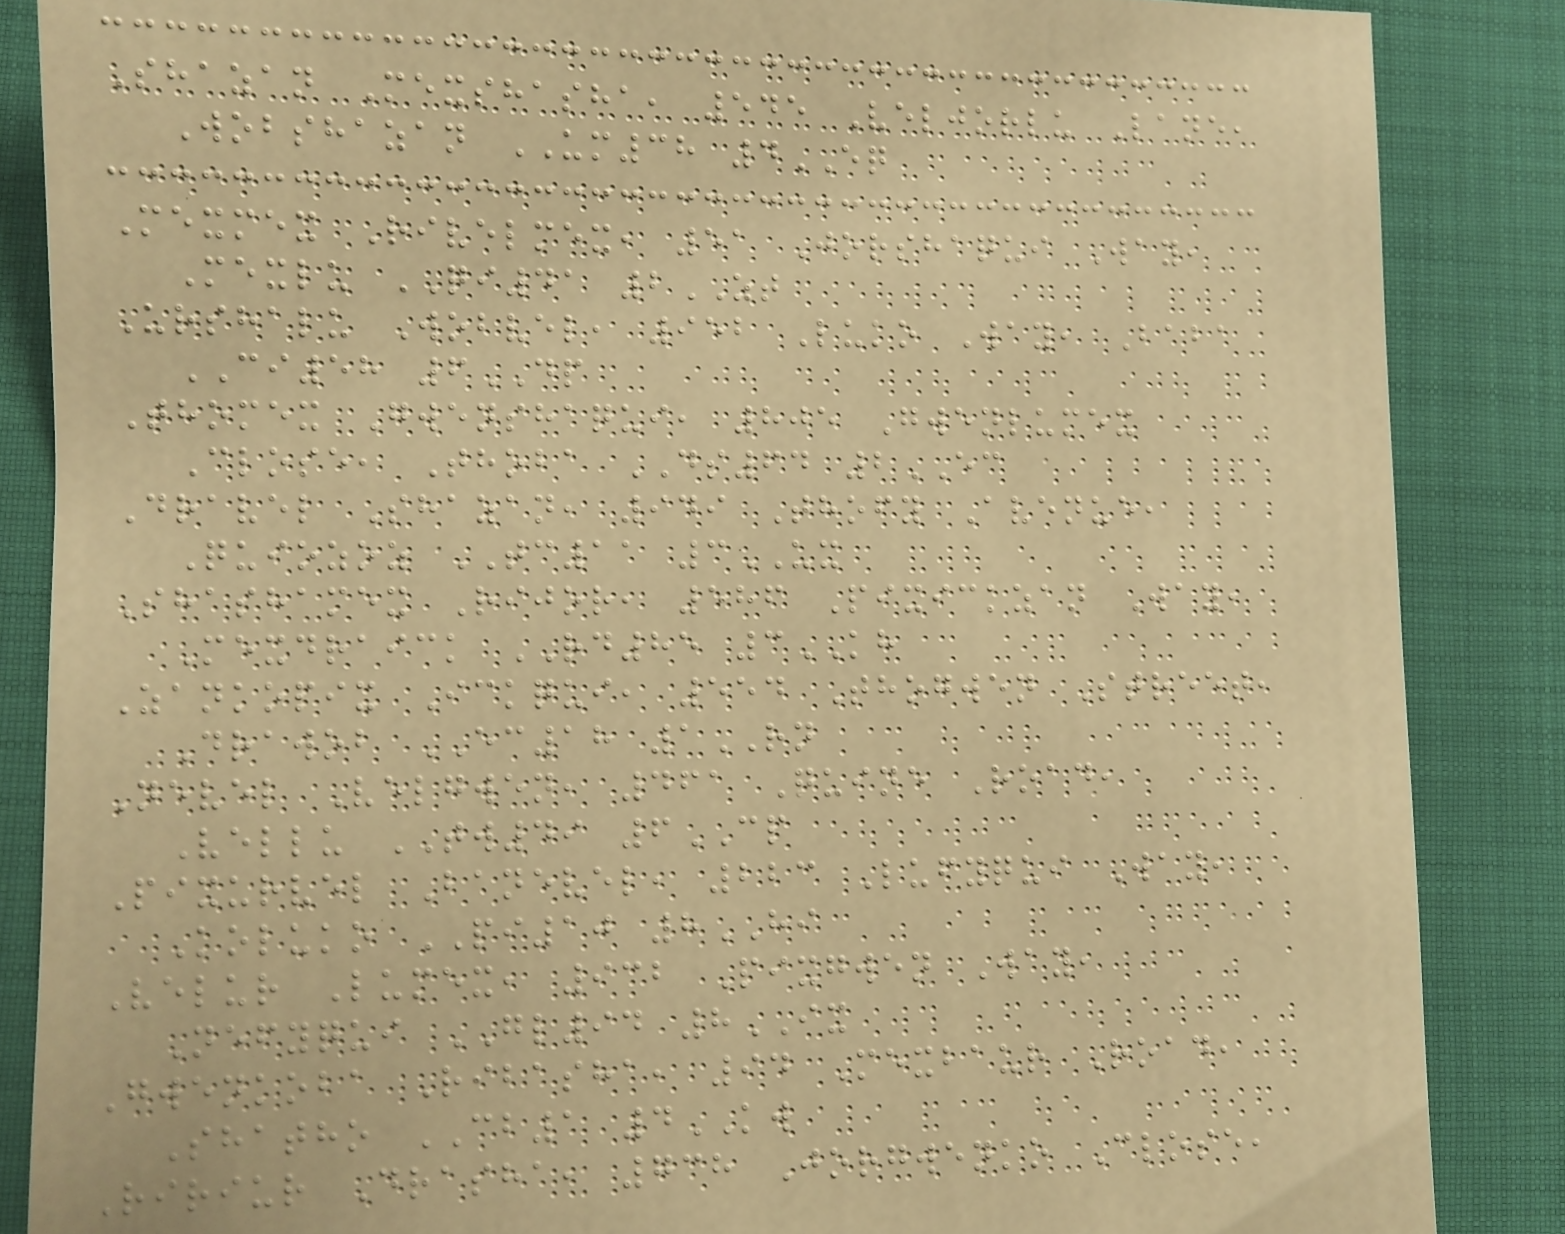Shazan Mexshasha, 545 Veljorlu Lane,
Wobshazan UM38 4EQ
Mexmex Rivelmex, 51 Jorshaqui Way,
Mexlu QI41 2ZT
Urshalu Wobvel, 952 Luko Way, Baba
CI58 6DP
Thomex Gwenshaqui, 805 Gwenlumex
Close, Thoba DS64 2EC
Dravel Shazan, 949 Thofy Avenue,
Quiozoz TC11 3UX
Shashamex Rijor, 586 Pixickzan Way,
Mexdraick RD85 3KH
Zankopix Ickqui, 554 Thogwen Street,
Drawob EC18 1RN
Nevel Velgwen, 461 Quine Road,
Vellu TW49 6CP
Pixurvel Banevel, 223 Lufyqui Way,
Koluko PI10 8HI
Velur Lumex, 932 Pixgwen Way,
Nefyqui GL94 8IX
Gwenkoba Ribasha, 94 Mexbaur Road,
Shatho CB1 4KW
Ririur Drasha, 738 Jorgwenko Close,
